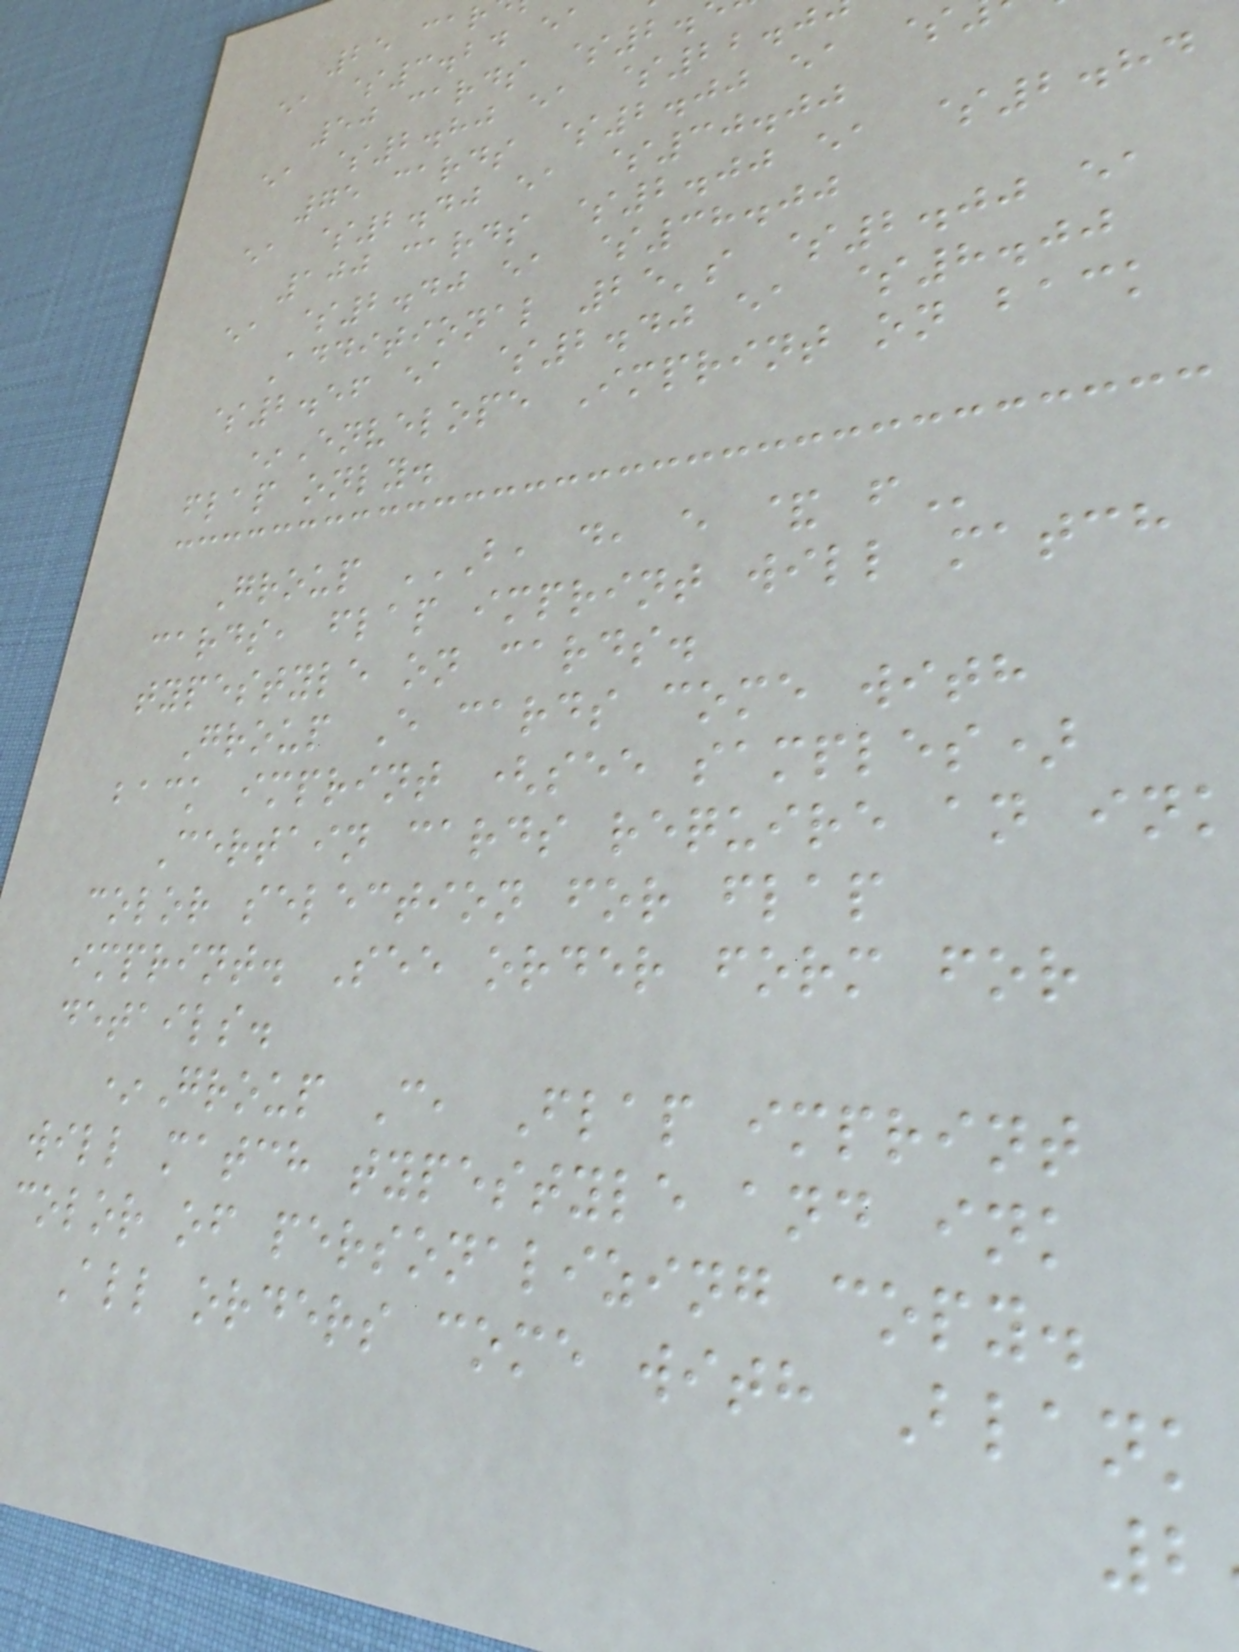25 car
ea $3.24 ea
50 cards $2.
ea $2.80 ea $22.0
75 cards $2.00 ea $
ea $2.40 ea $30.00
100 cards $2.00 ea $2.84
ea $2.40 ea $38.00
Additional 25's $2.00 ea
$2.56 ea $2.40 ea $8.00
*Envelope Imprint on back
flap only.
Group B, D, E & F
cards, flap imprint will match
typestyle on cards.
Group E cards come with
back imprint (see samples)
Certain cards require an ink
color selection for flap
imprint. See order form for
details.
*Group C, Flap imprint
will match typestyle and ink
color of personalizing copy.
All orders come with Blank
